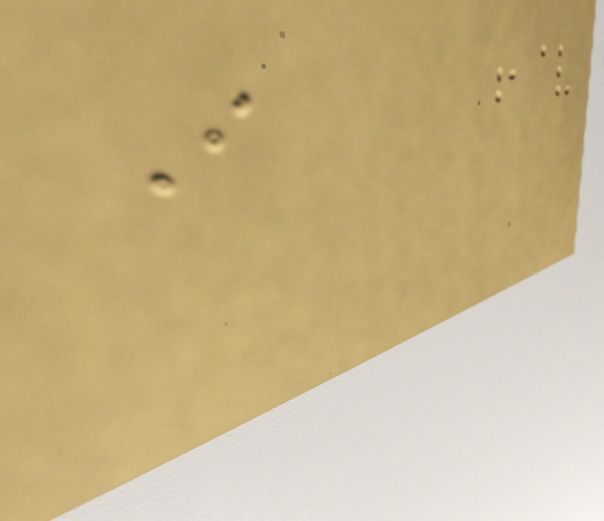I
